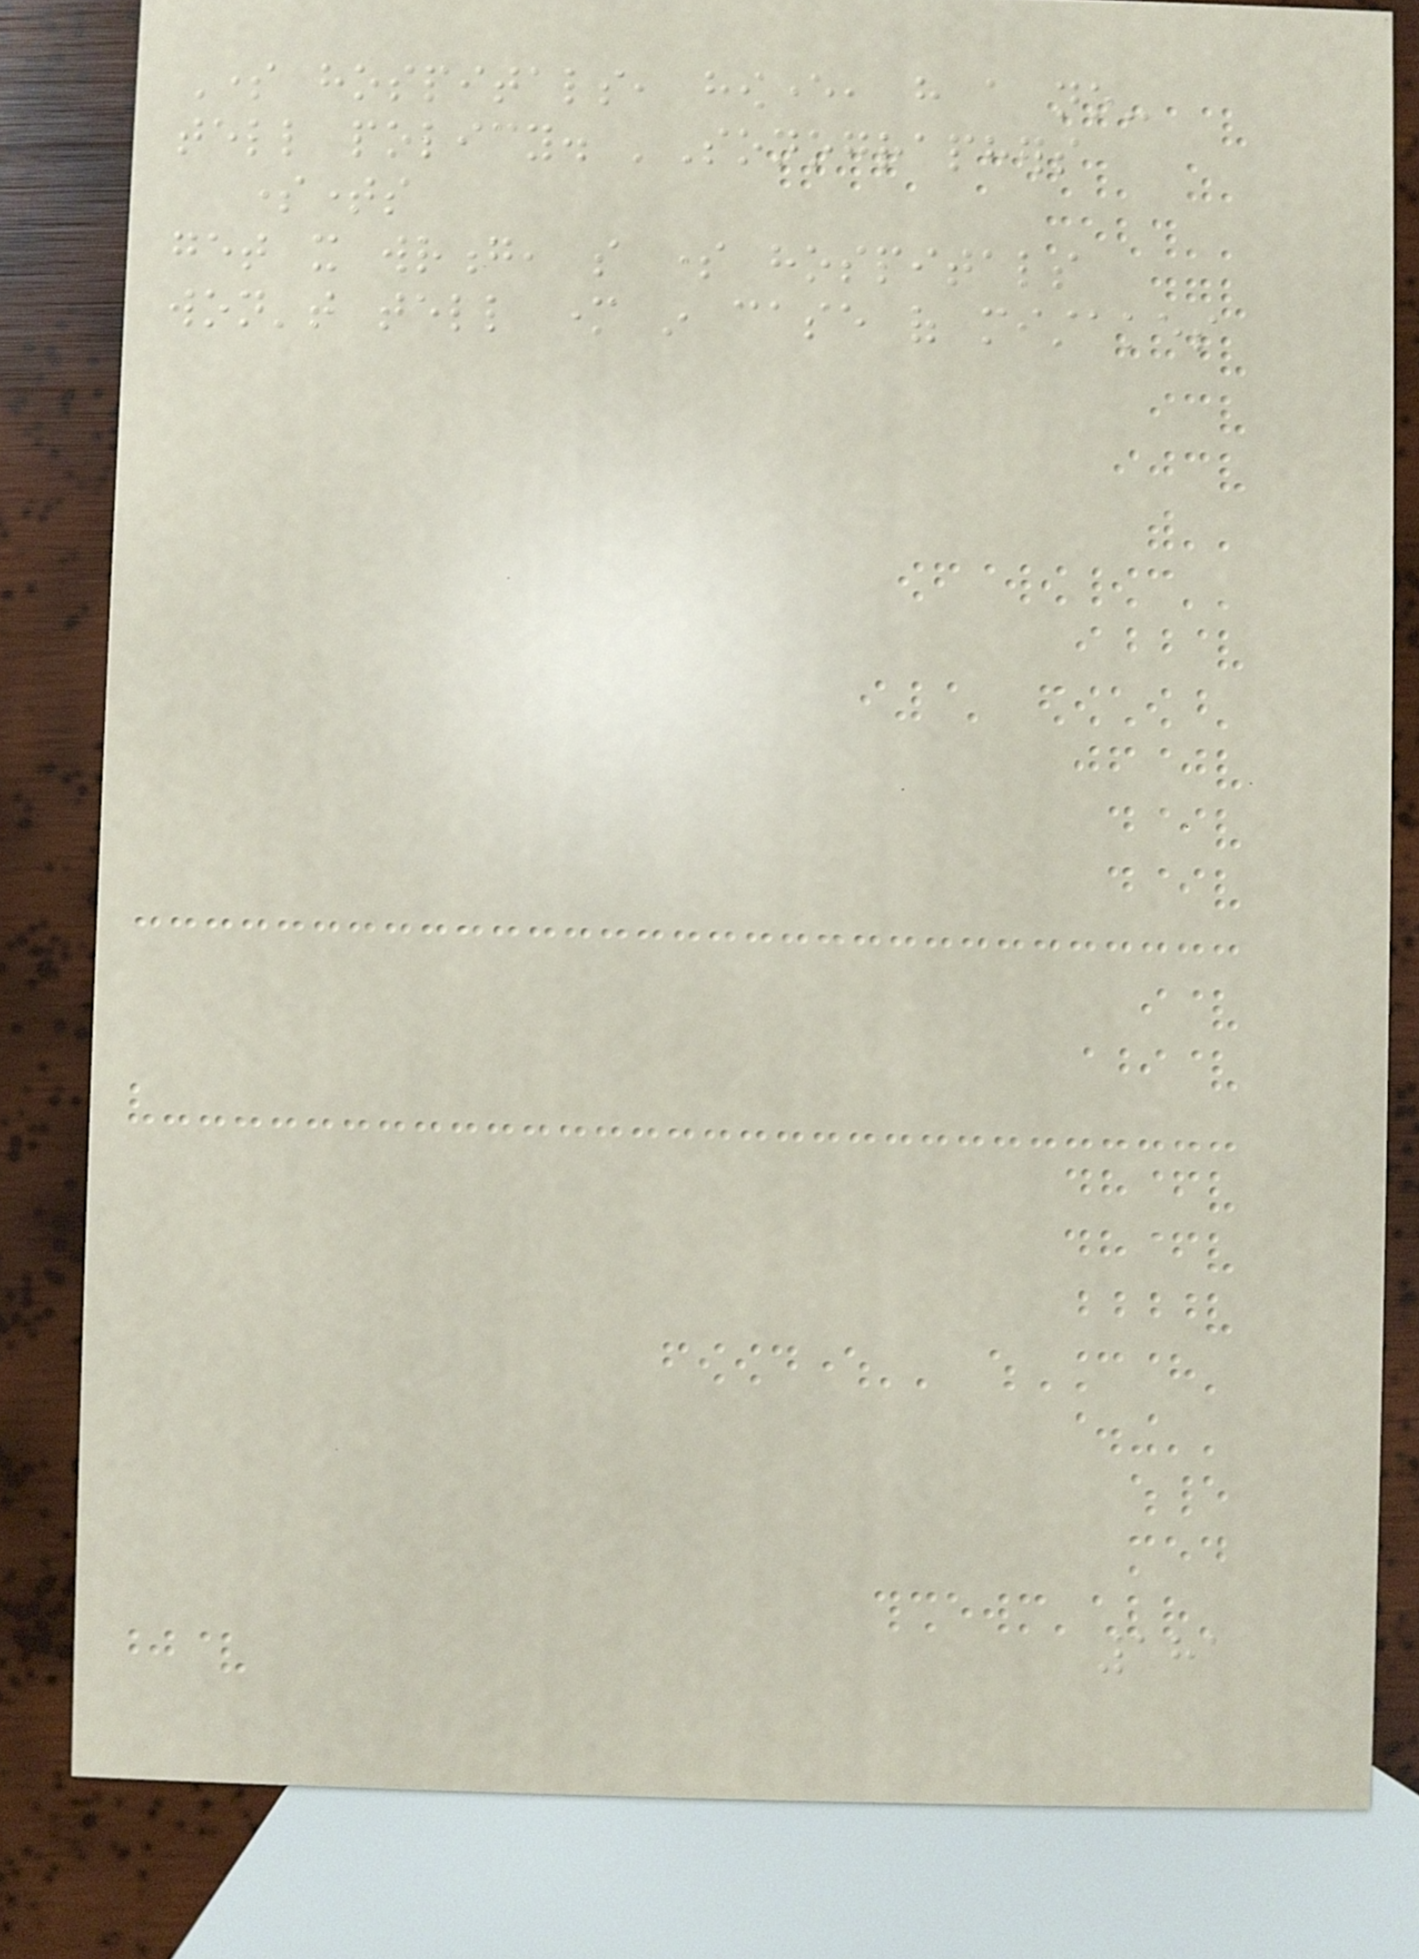Some hospitals, however, have a no-
tell policy. 'Sonographers
sometimes
get it wrong, so some hospitals
won't tell mother in case of mistakes
181
